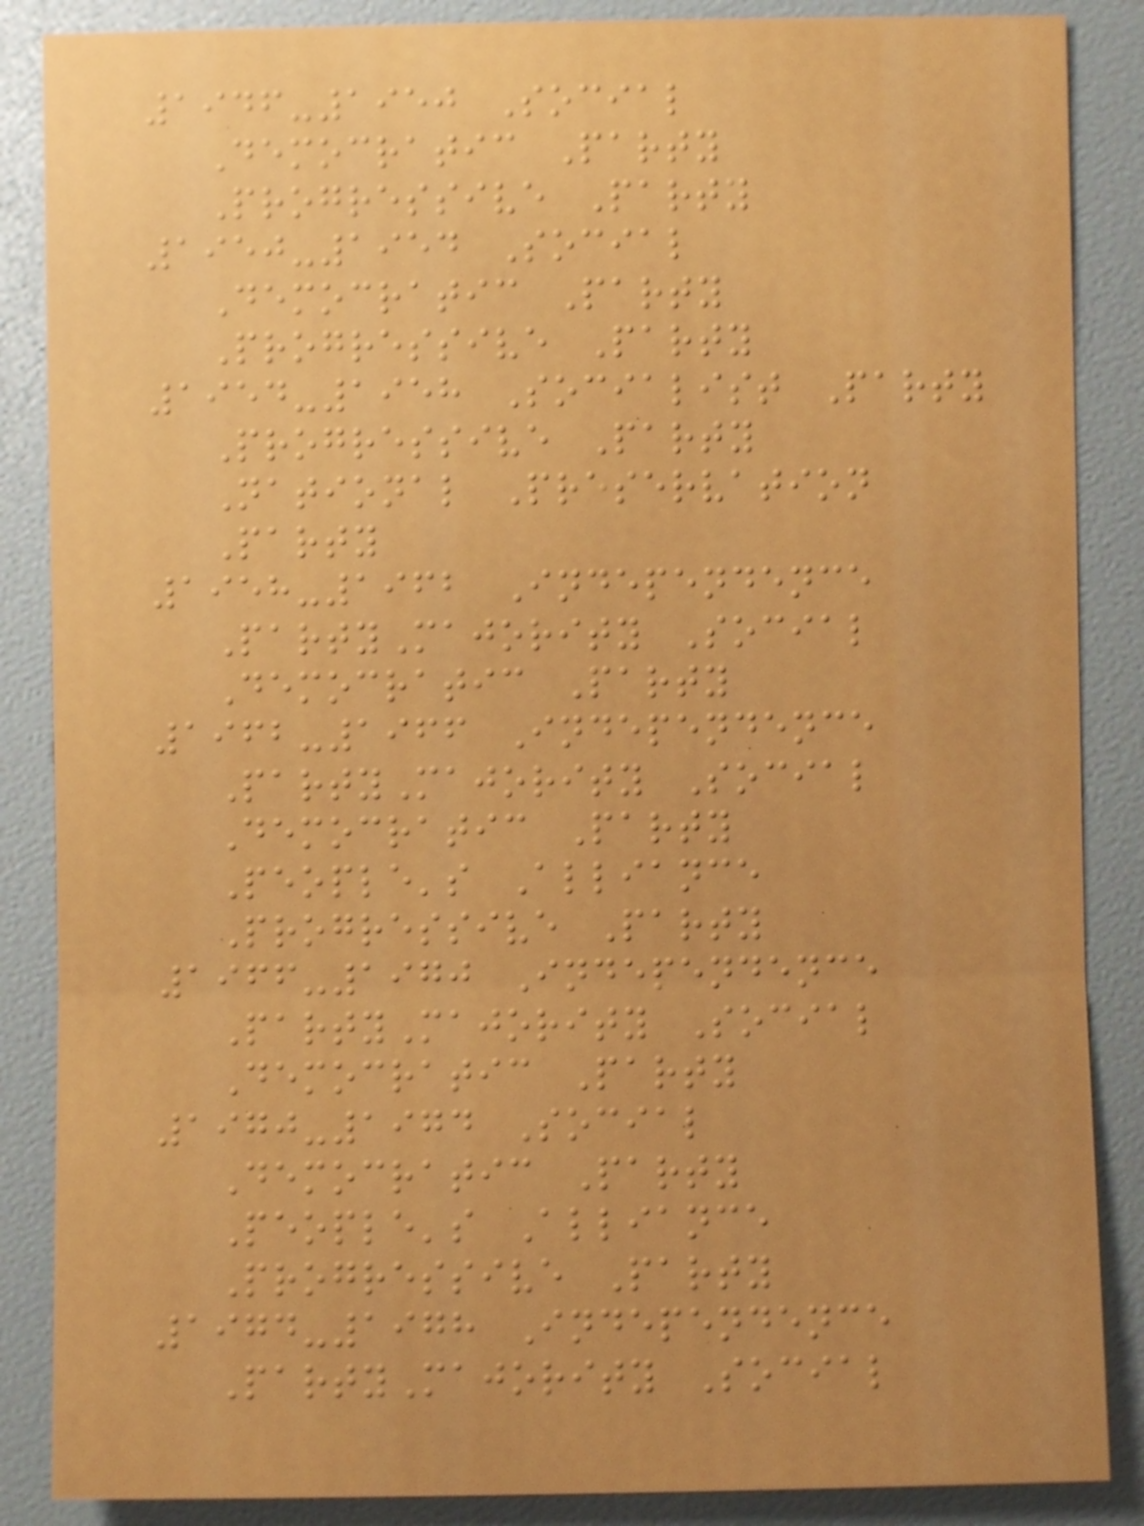1946-1950 Social
Democratic Party
Progressive Party
1950-1954 Social
Democratic Party
Progressive Party
1954-1958 Socialist Party
Progressive Party
National Preservation
Party
1958-1962 Independence
PartyMajority Social
Democratic Party
1962-1966 Independence
PartyMajority Social
Democratic Party
People's Alliance
Progressive Party
1966-1970 Independence
PartyMajority Social
Democratic Party
1970-1974 Social
Democratic Party
People's Alliance
Progressive Party
1974-1978 Independence
PartyMajority Social
